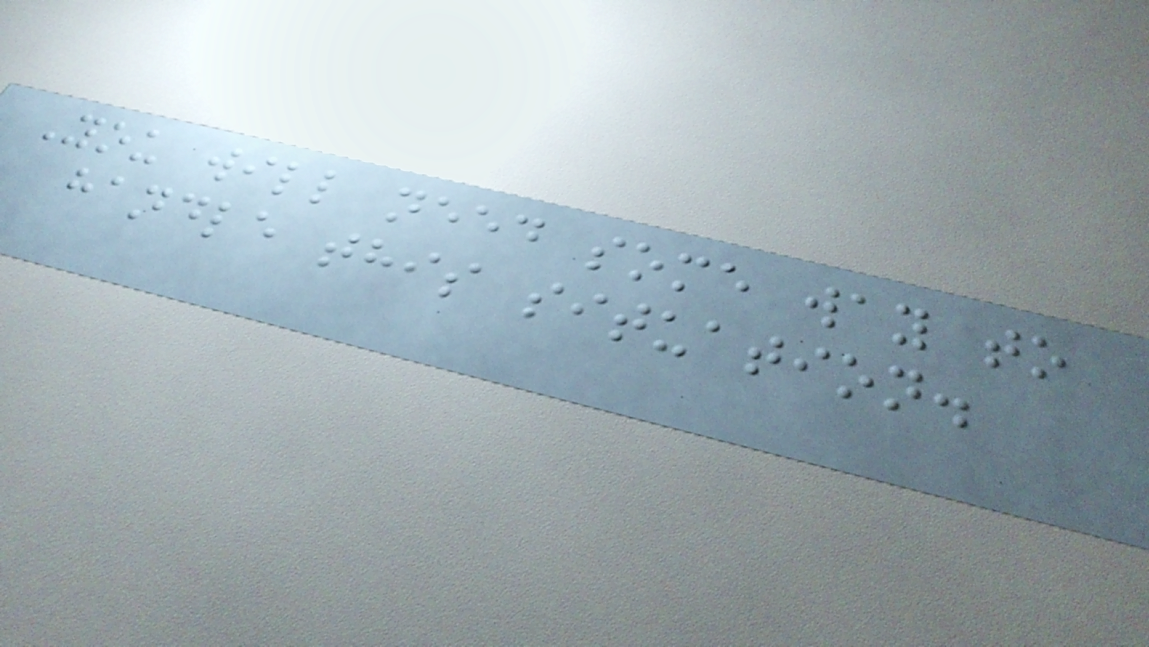You will need some way to
handle this situation.
